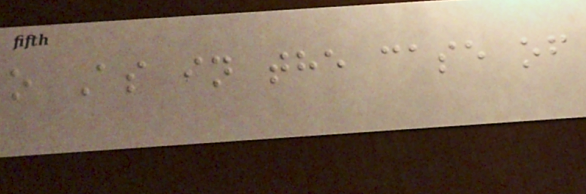o As in the case of
